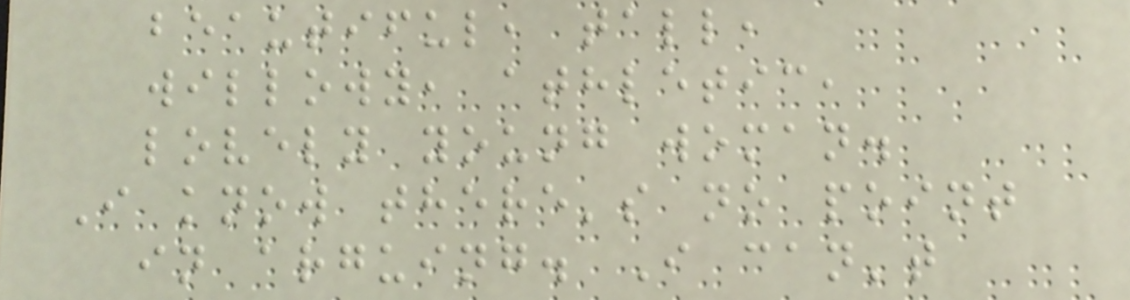beautiful, tall,
willowy, athletic,
lovely young woman.
I know there's no point
in arguing. I can't
